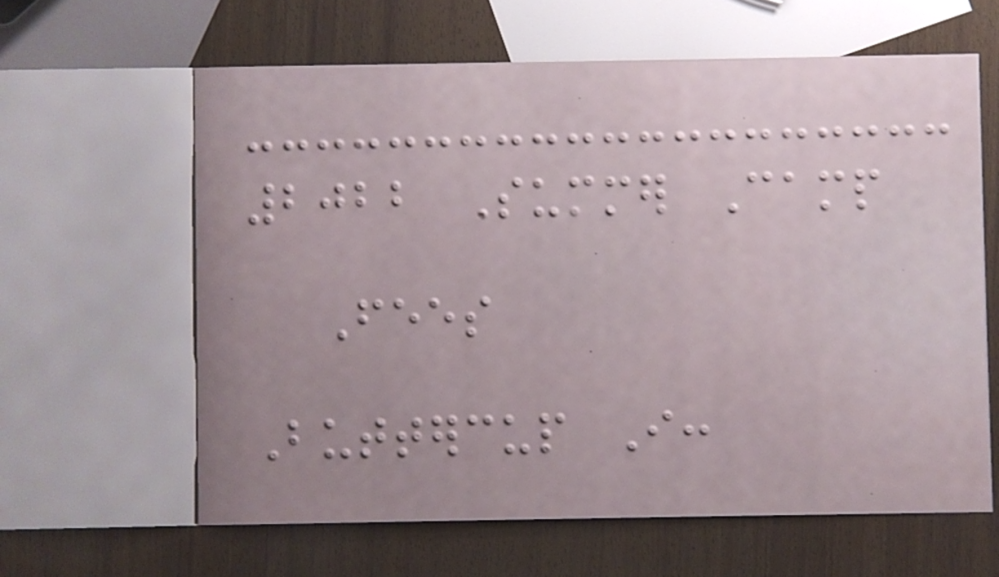2022 Summer Camp
Fees
Buttercup I:
